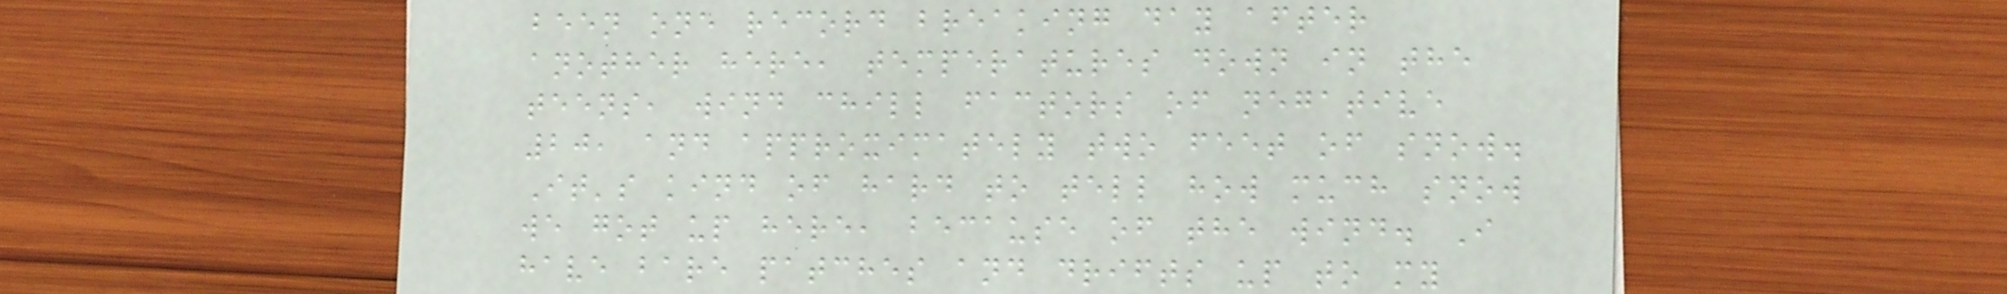been one record breaking day after
another here, temperatures down in the
teens, wind chill factors of negative
20, and approximately two feet of snow.
It's kind of hard to tell how much snow
we got up here, because of the wind. I
have bare patches and drifts up to my
